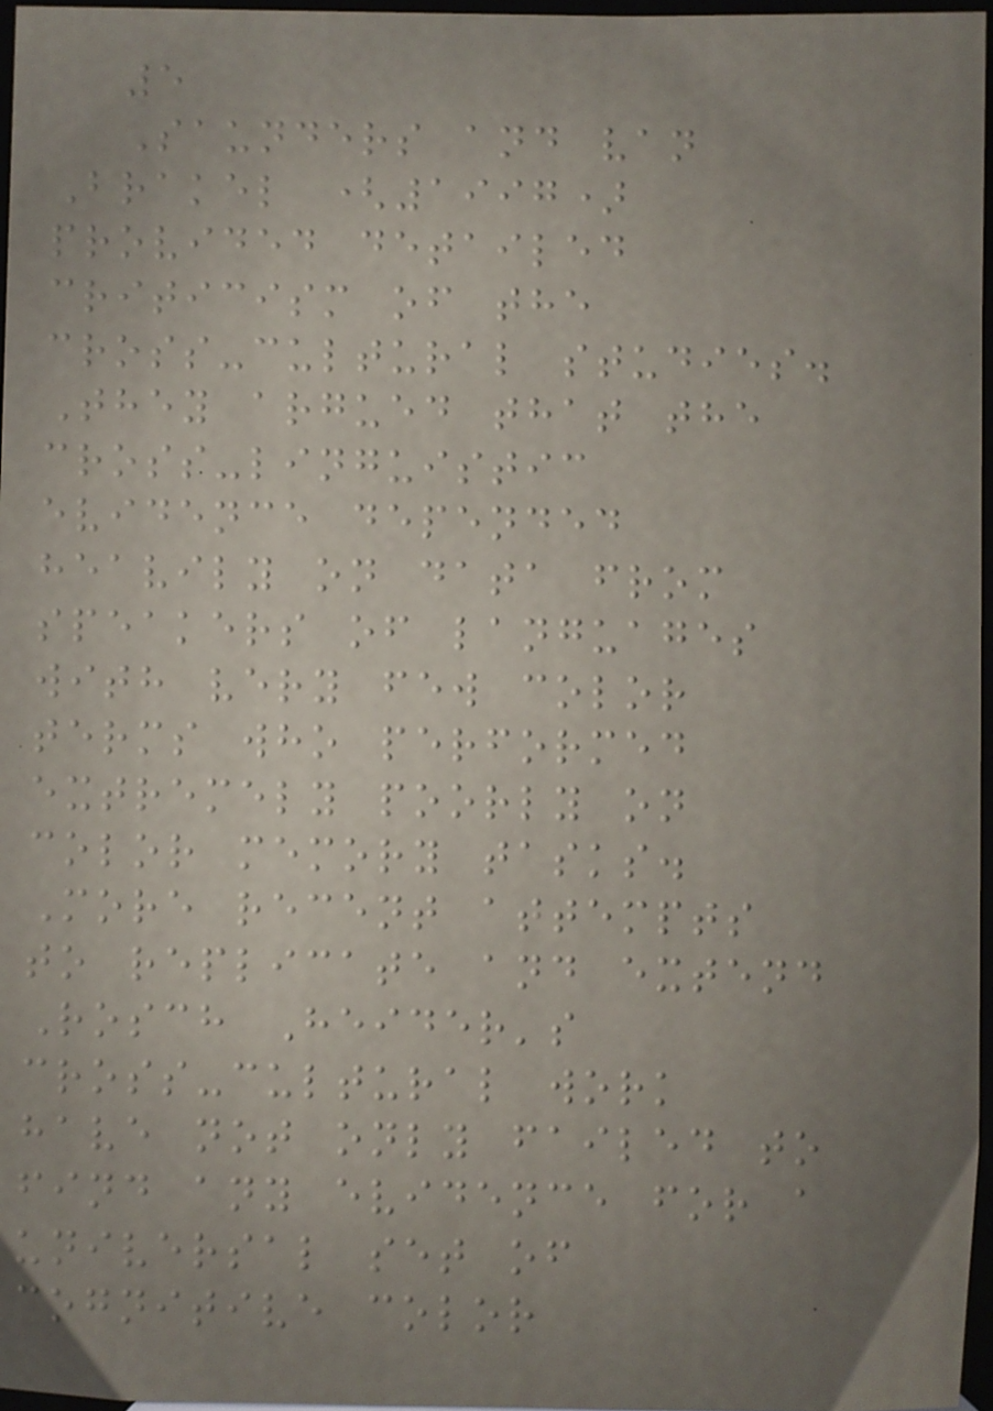5
Saunders and van
Brakel (1997)
provided detailed
criticism of the
cross-cultural studies.
They argued that the
cross-linguistic
evidence depended
heavily on data from
speakers of languages
with very few color
terms who performed
extremely poorly on
color memory tasks.
More recent attempts
to replicate and extend
Rosch Heider's
cross-cultural work
have not only failed to
find any evidence for a
universal set of
cognitive color
